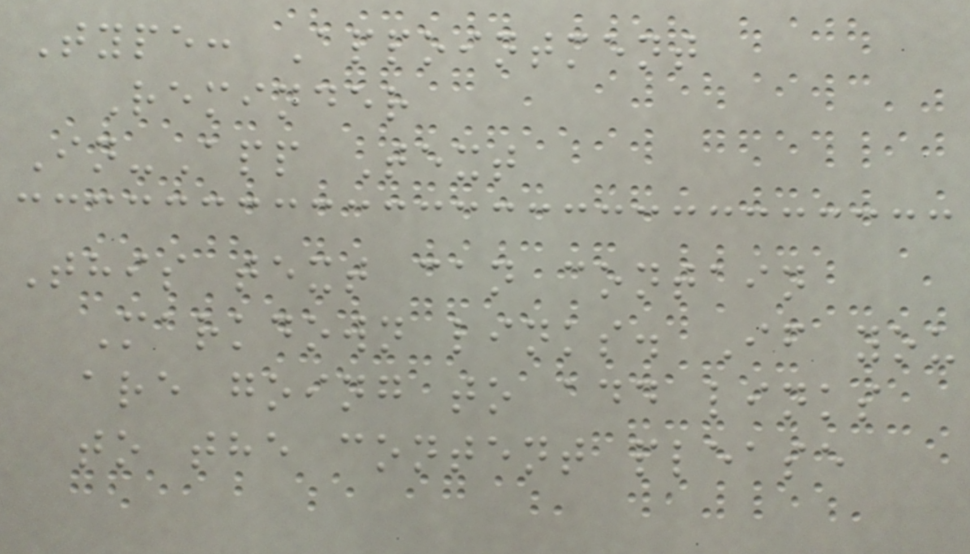Type: Appointment
Reminder
In-App Text
This text can contain
Markdown links. If you
are going to add links
to the content please
